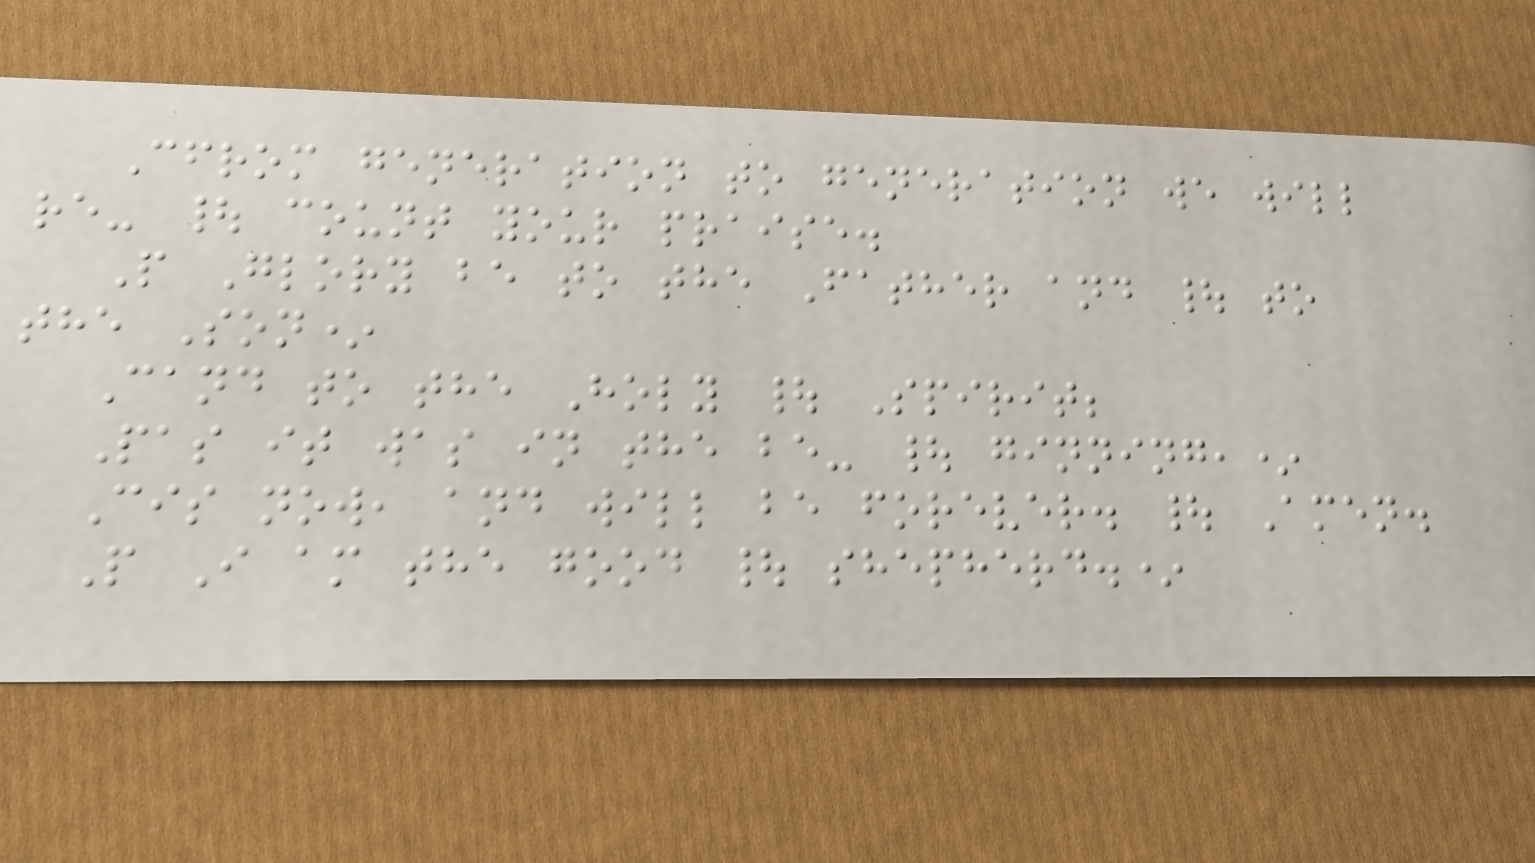Cfrom generation to generation we will
re- | count your praise.
P Glory be to the Father and | to
the Son*
Cand to the Holy | Spirit;
Pas it was in the be- | ginning,*
Cis now, and will be forever. | Amen.
P I am the good | shepherd.*
